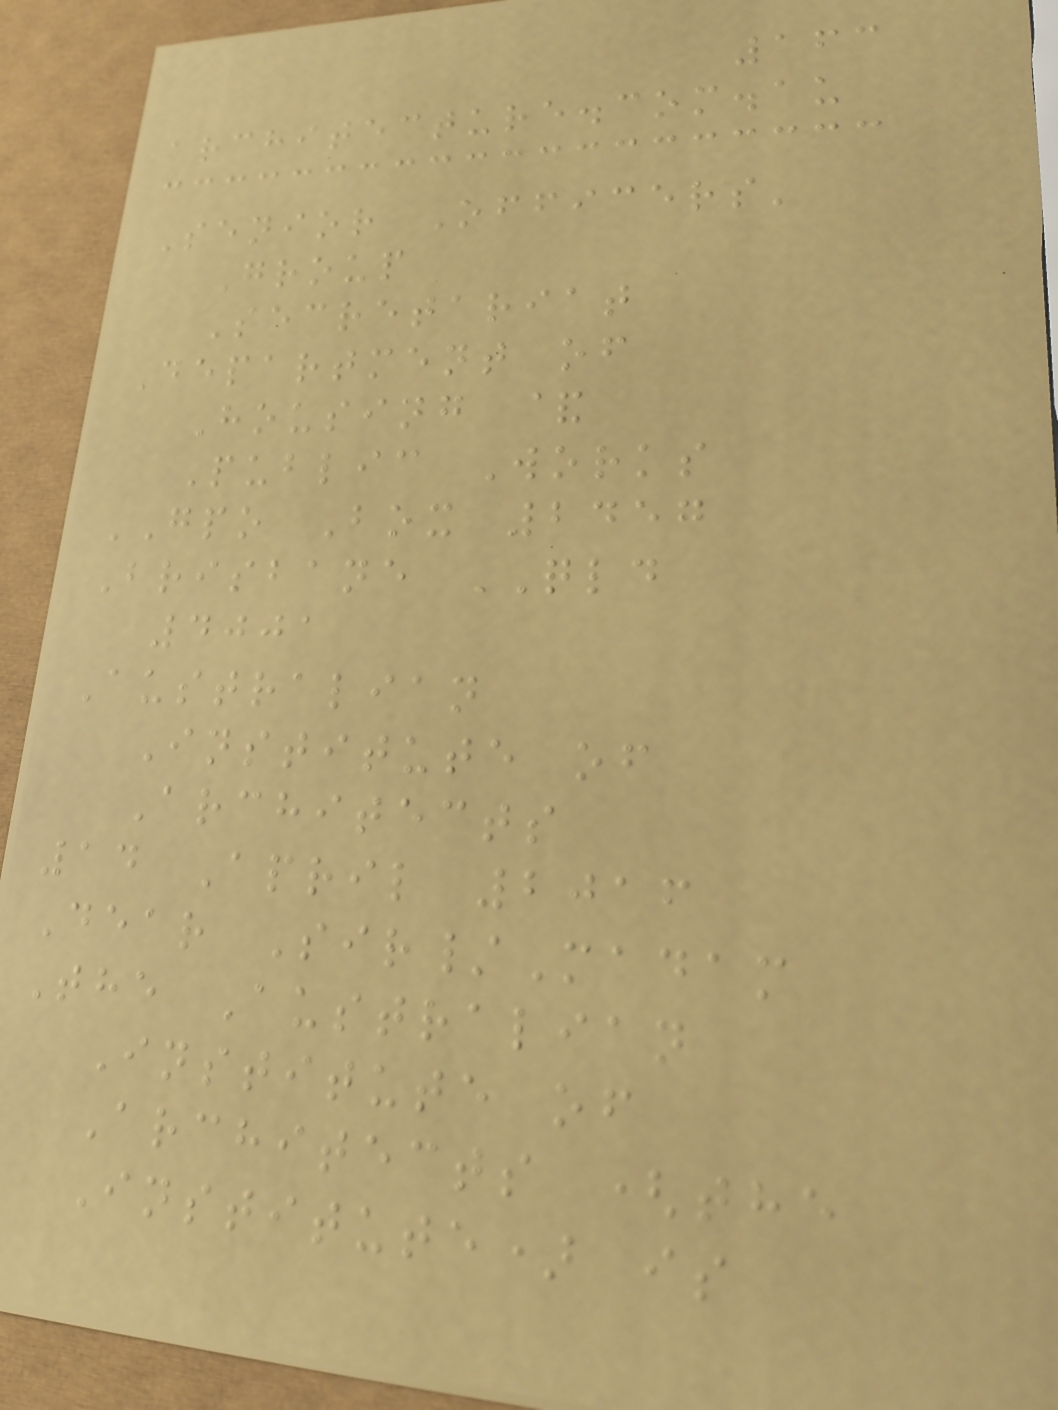163
architecture.com.au
Senior Officers'
Group
Secretariat
Department of
Housing &
Public Works
GPO Box 2457
Brisbane QLD
4001
Australian
Institute of
Architects
14 April 2016
Dear Sir/Madam
The Australian
Institute of
Architects (the
Institute) is
